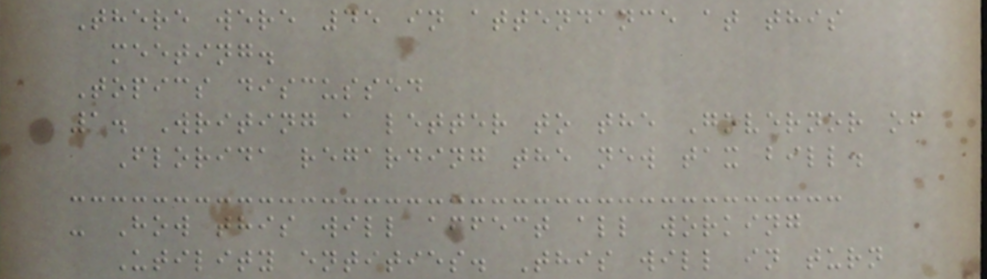There were 45 in attendance at this
meeting.
Topics discussed
1. Writing a letter to the Governor of
Florida regarding the new tax bill.
- How this will affect all working
Utility entities. This will in turn
